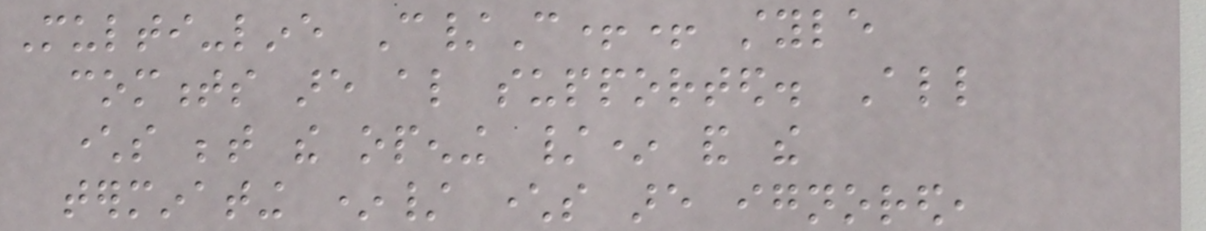Multi-line C/C++ style
comments are also supported. All
characters between the opening /* and the
terminating */ characters are ignored,
